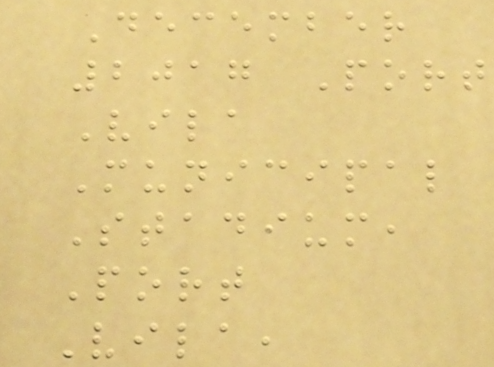December
2017 Port
Vila
Municipal
Stadium,
Port
Vila,
